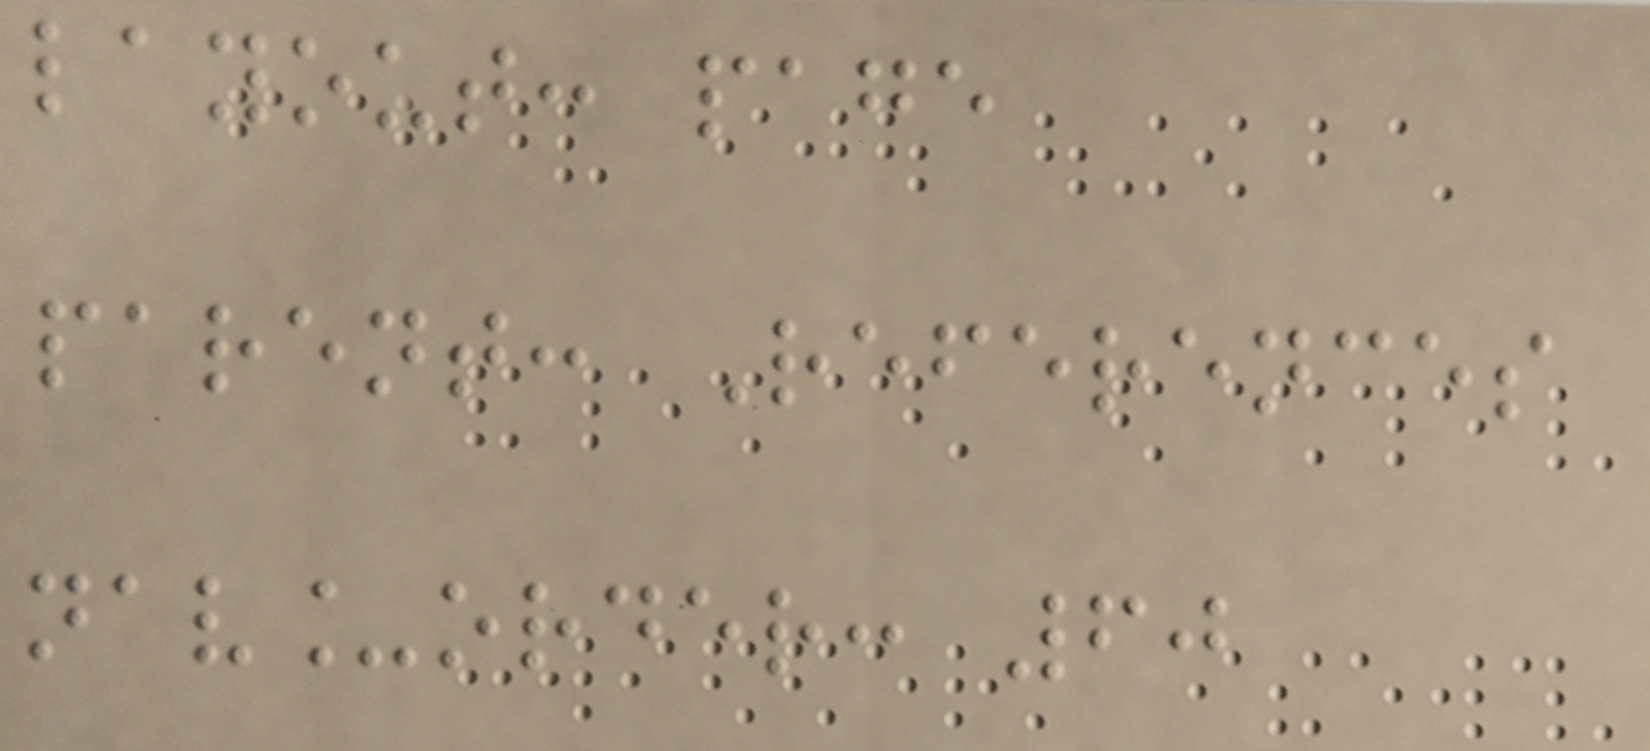layout: page
parent: References
nav_order: 60
